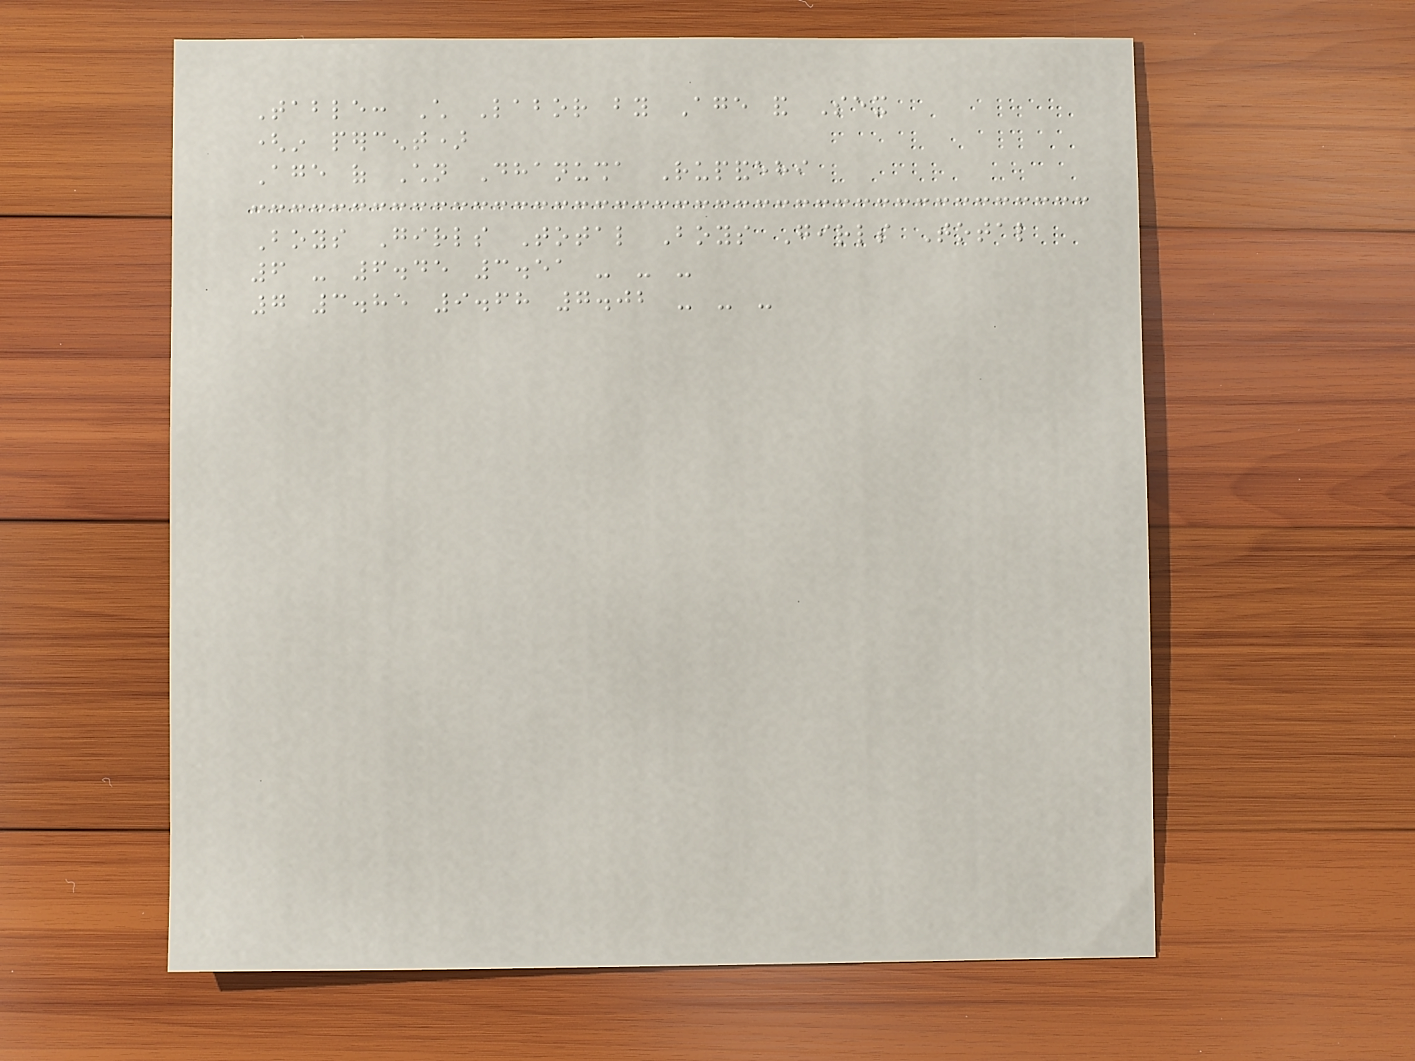Table: Child Labor by Age and Sex
(in percent)
Age of Children Dhanusha Rupandehi
Boys Girls Total Boys Girls Total
6 - 6.45 3.51 - - -
7 3.85 9.68 7.02 - - -
